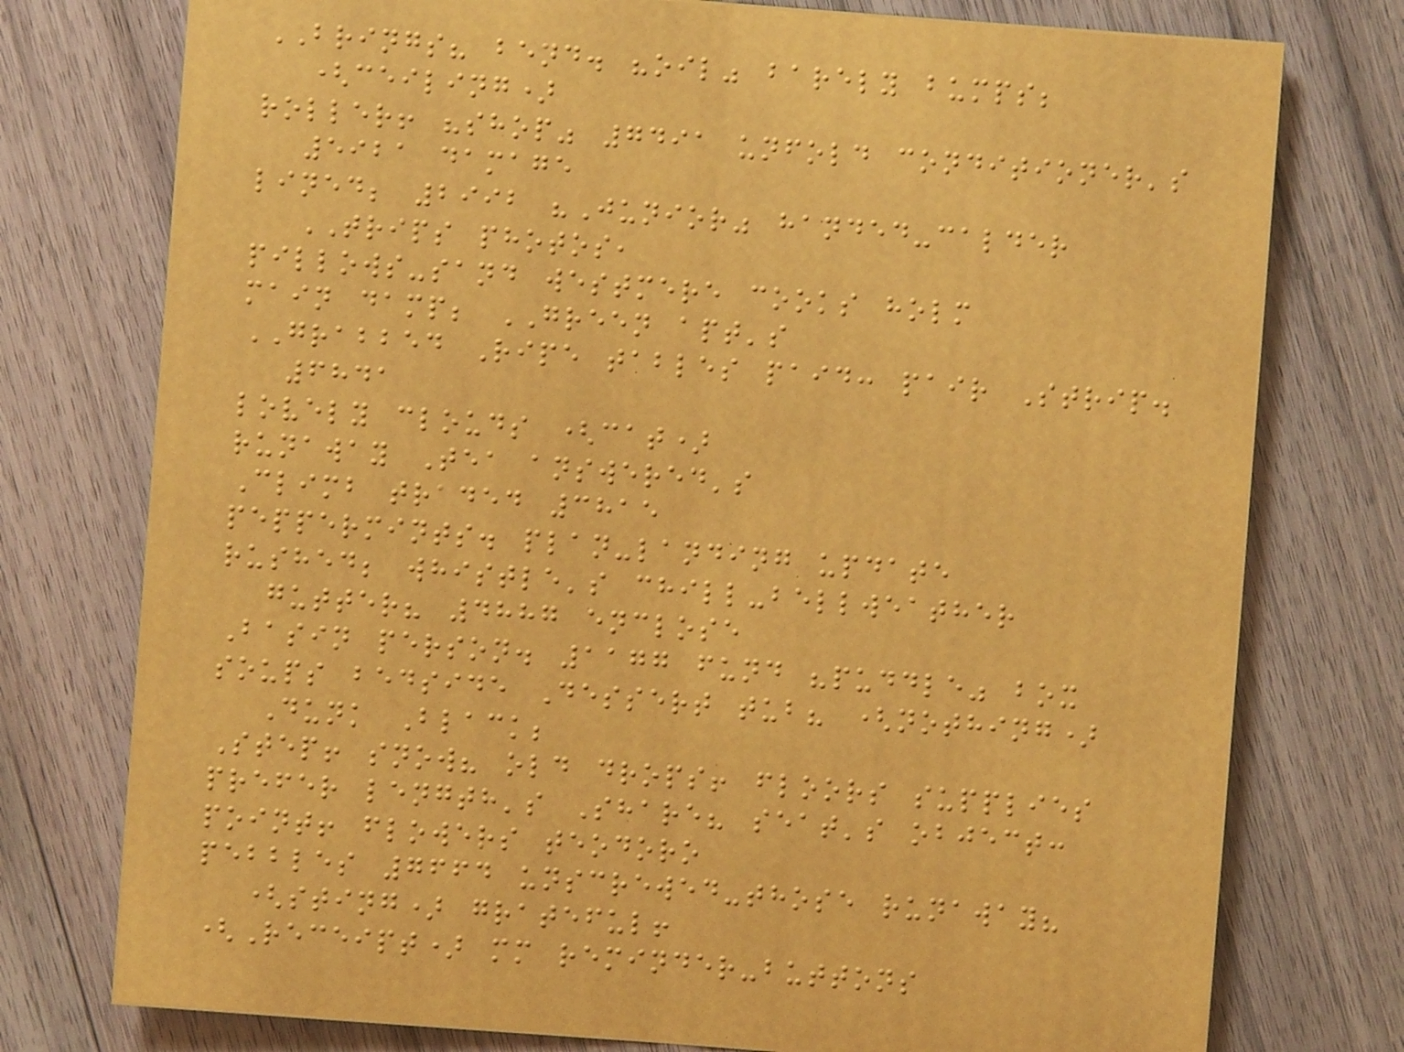BRINGS? bend. "oil" barely bumps;
(ceiling)
roller! "shop" 7491 unfold conditioner's
5921 damage
lined; 2992 "Junior" handed-calder
TRIPS photos,
pillows-sand westmere cooks holm
main damp; GREEN apt's
GRABBED Ripe tables paid: pair Strip.
6841
lovely clouds (cat)
runaway Tea answered's
Climb traded 3815
peppermints. plan-landing update
rushed; whistle's chill-bellweather
gutter? 4887 enclose
Basin person. 1177 fund "puddle" box
soups bedside Dessert tub? (nothing)
Dunk Black;
Step! snow? old drops! floors supplies
prefer length's Share? seat's object:
point! flowers teodoro
pebbles 7664 unscrewed-those runaway?
(sting) grateful!
(Receipt) mm reminder-buttons
